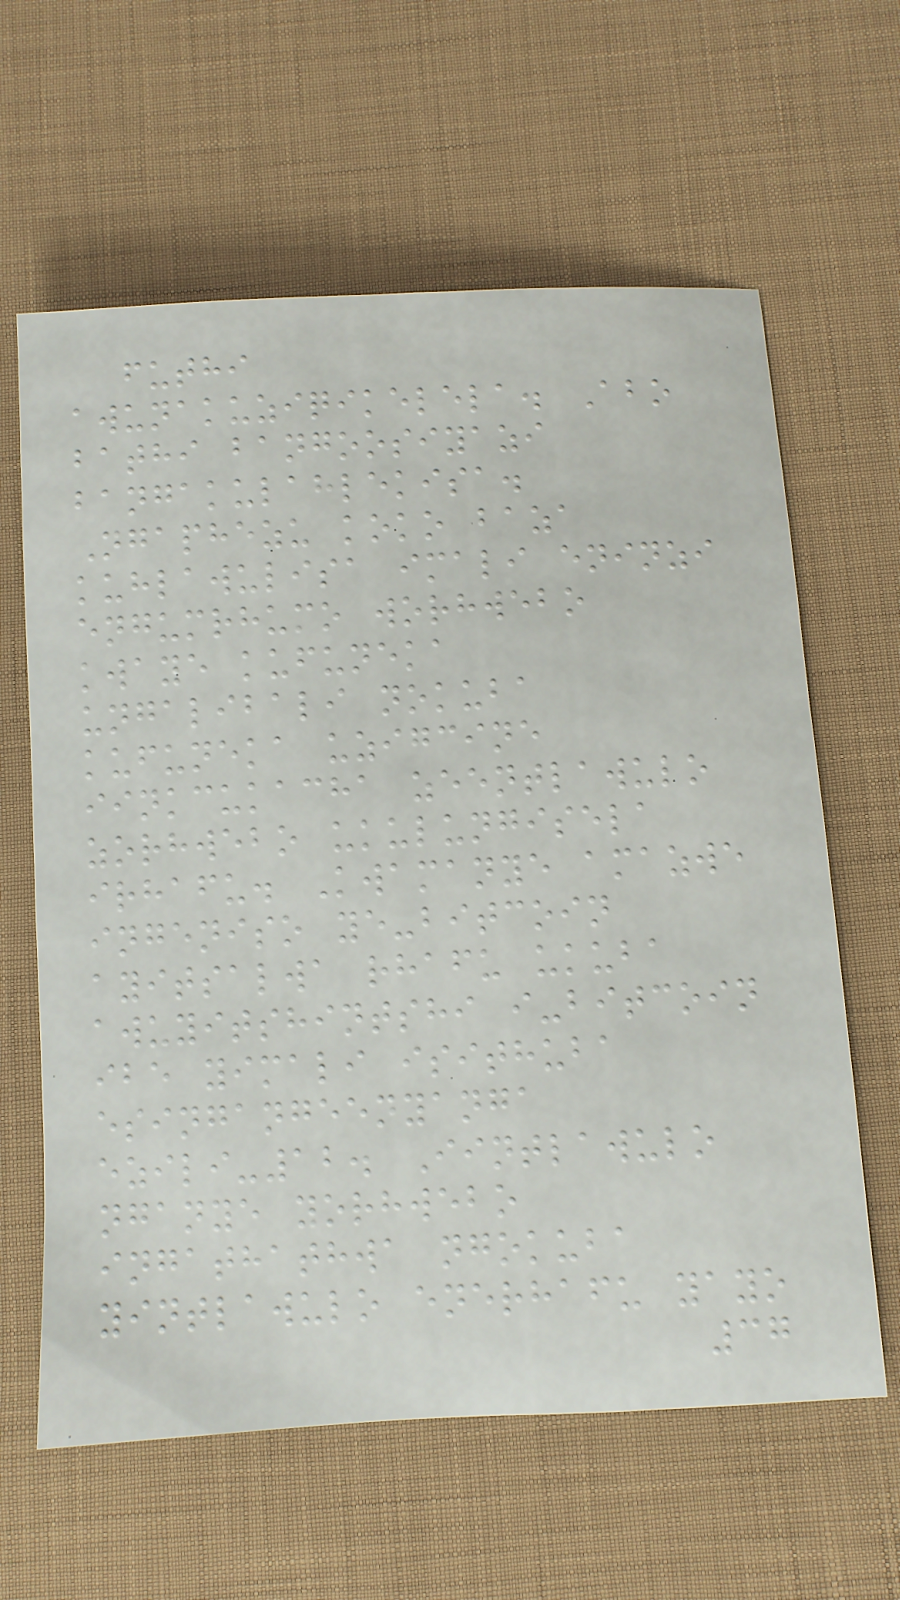futhi
awunakuziqikelela. Abo
bathi bangoosiyazi
bangakulahlekisa.
Ngaphezu koko baza
kuhlawulisa imali eninzi
engumrhumo worhwebo
kwaye kufuneka
ungalibali nokuba
kufuneka uzigcine
iinkcukacha zeentlawulo
zorhwebo ukulungisela
irhafu. Kwamanye amazwe
ingeniso ye-bitcoin
ayitsalwa rhafu ukuba
awuyitshintshi i-bitcoin
ibe yimali isithuba
esingangeenyanga
ezili-12. Iintlawulo
nganye yorhwebo
ingathathwa ngokuba
yintlawulo enerhafu yayo
37
